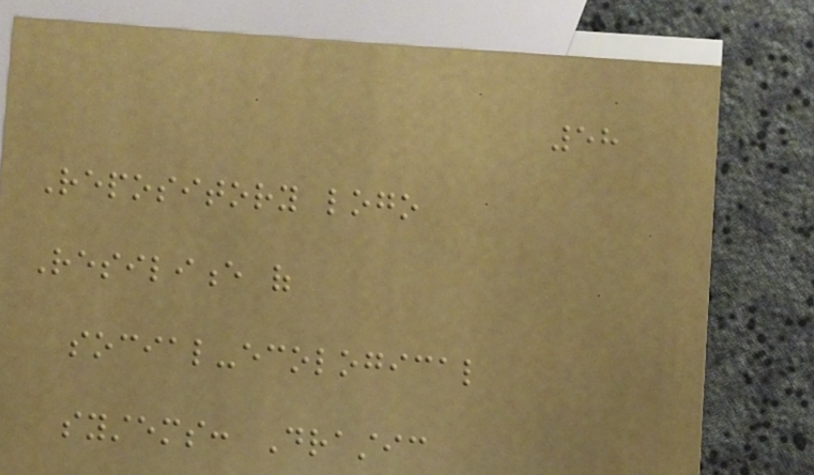58
Repository logo
Resilience of
social-ecological
systems: Drastic
